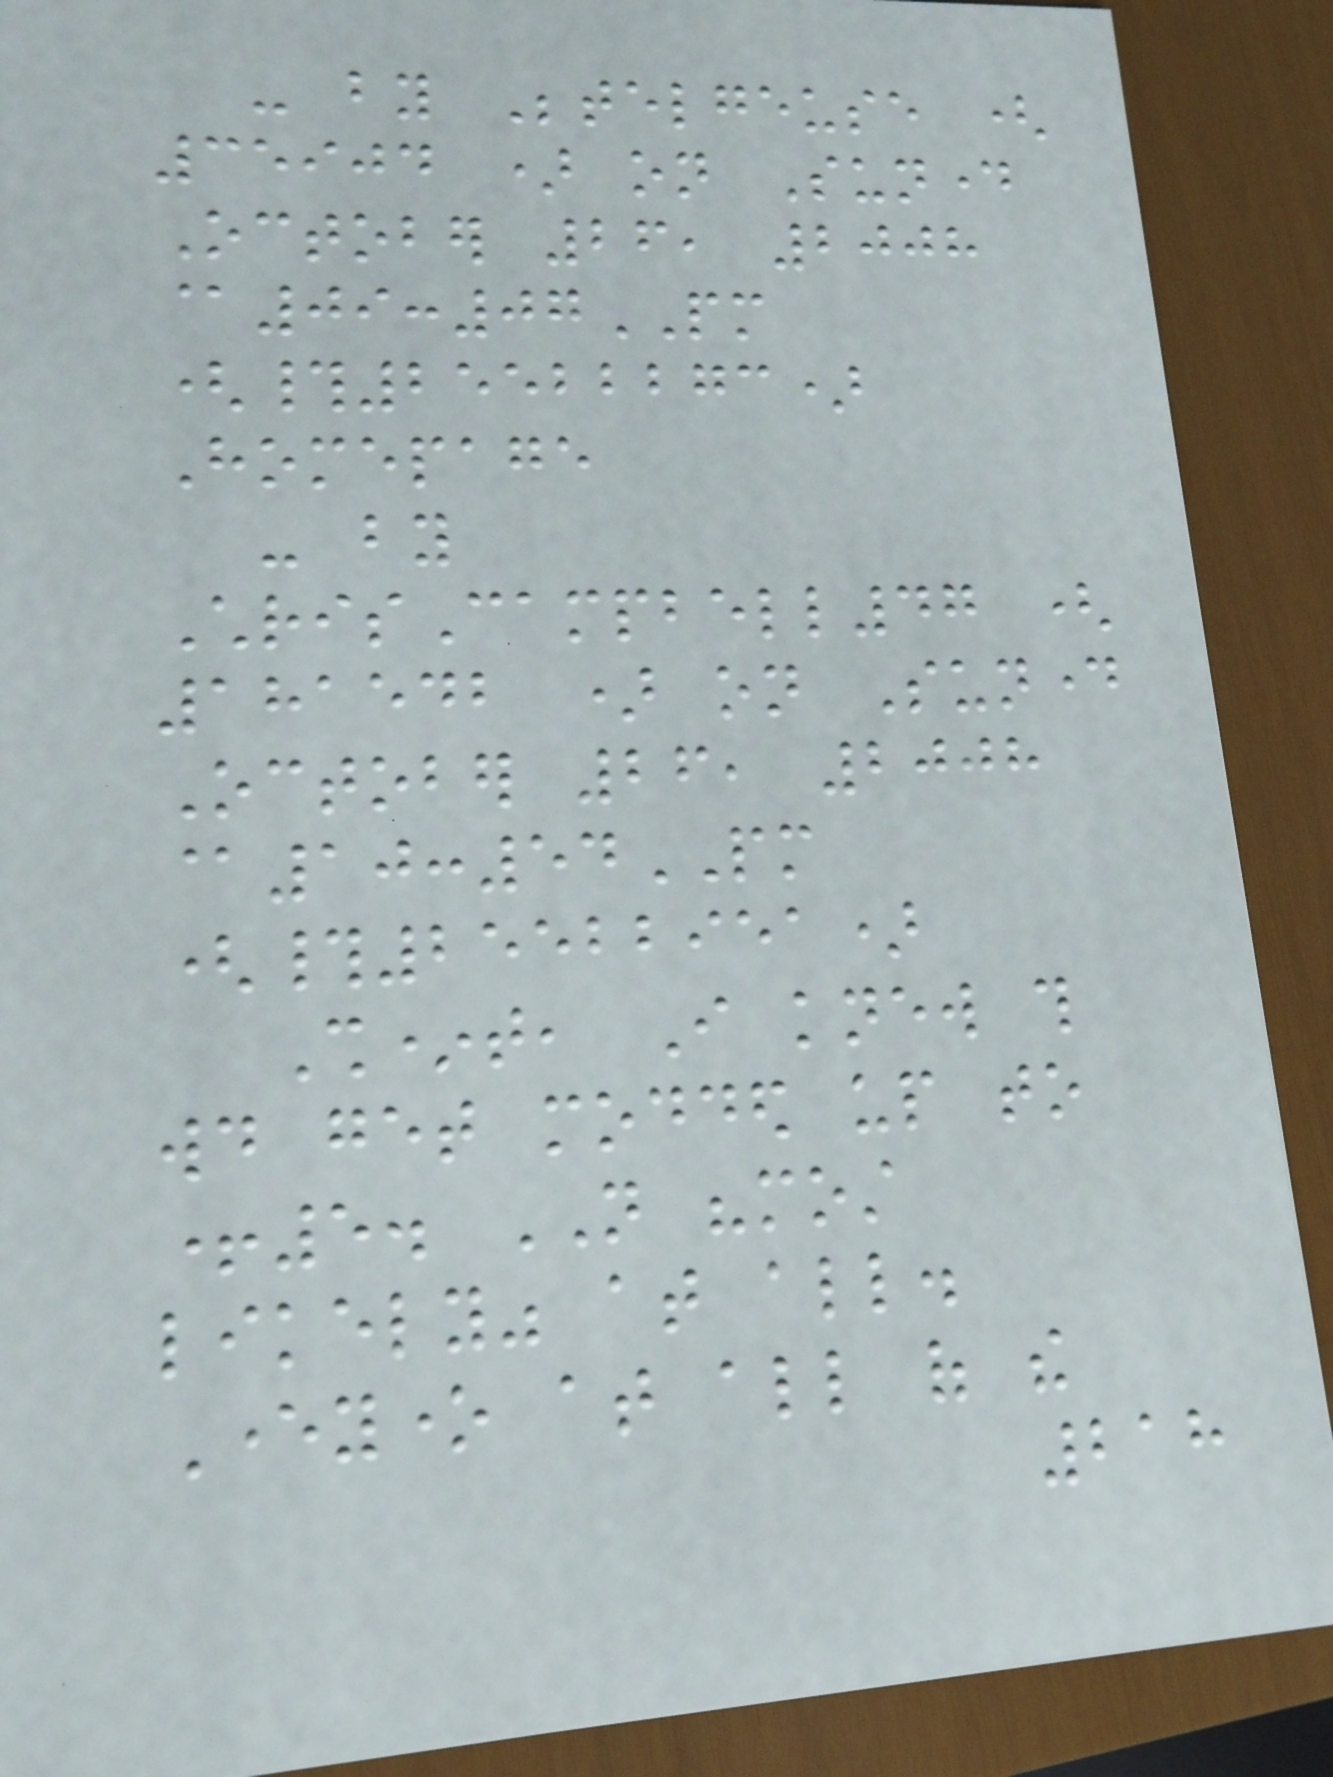- by Betelgeuse (
35904 ) on Sunday
October 26, 2008
@09:07PM
(#25522273)
Homepage
- by
ChrisCampbell47 (
181542 ) on Sunday
October 26, 2008
@10:54PM
(#25522951)
Sh*t, I knew this
would get modded up to
+5. NOT "most
likely" at all.
Everyone at all of the
218
